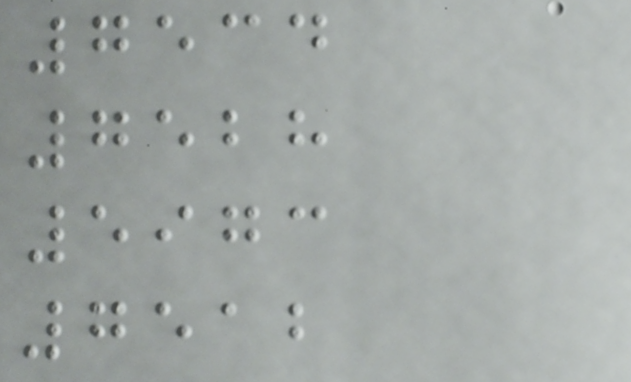7534
7528
5973
7512
